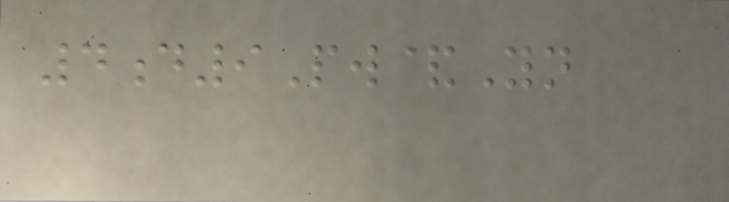4d9Pw&Yn
